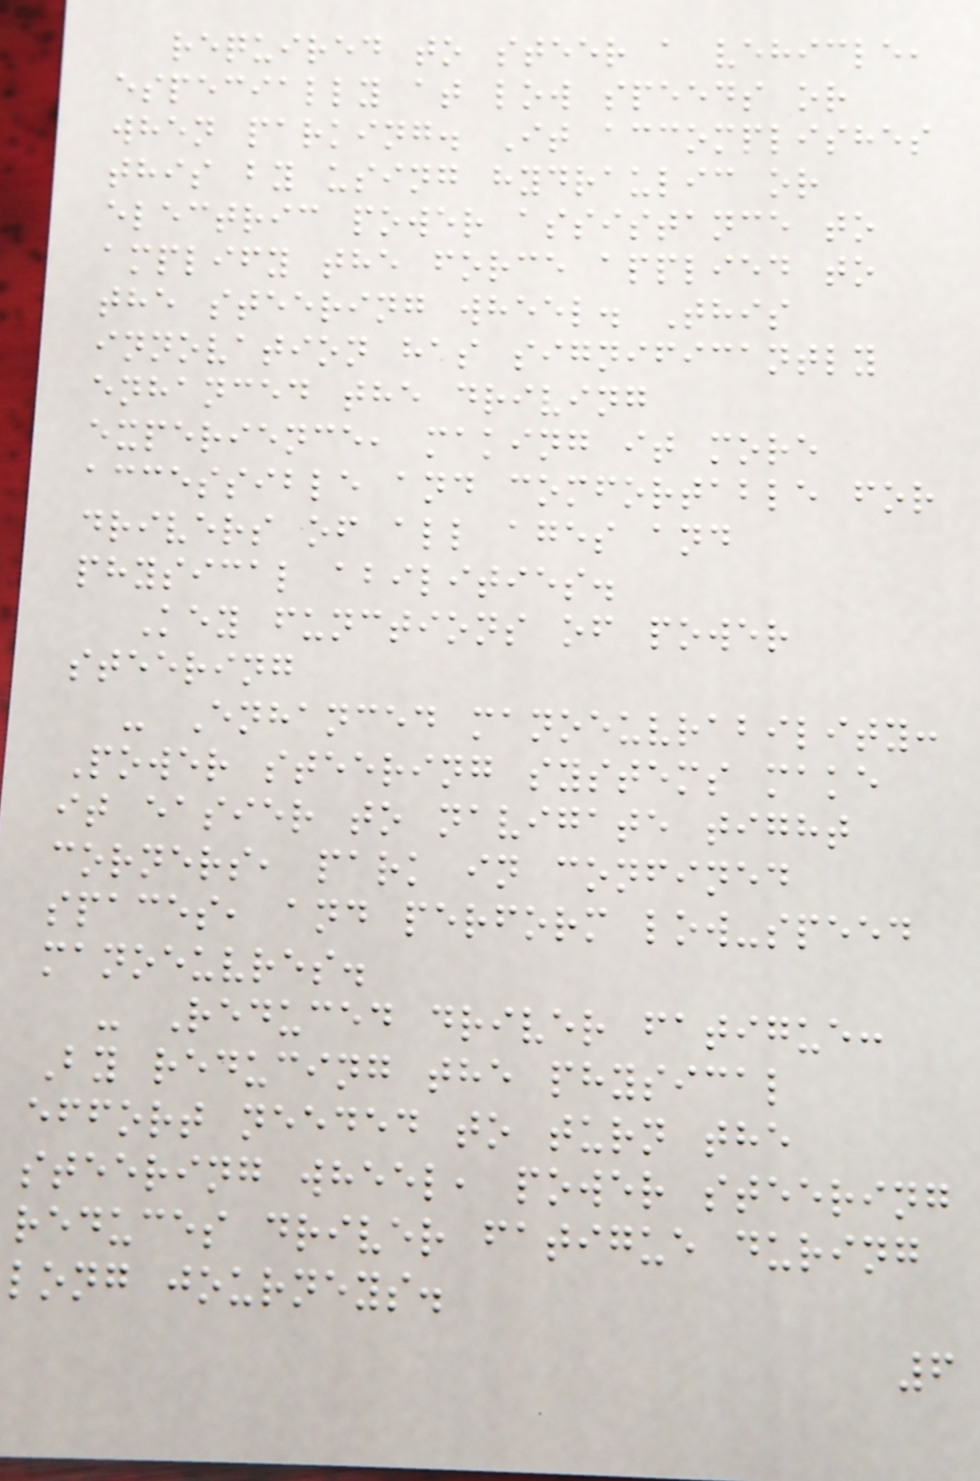required to steer a vehicle,
especially at low speeds or
when parking. It accomplishes
this by using hydraulic or
electric power assistance to
amplify the force applied to
the steering wheel. This
innovation has significantly
enhanced the driving
experience, making it more
accessible and comfortable for
drivers of all ages and
physical abilities.
Key functions of power
steering
- Enhanced manoeuvrability:
Power steering systems make
it easier to navigate tight
corners, park in confined
spaces, and perform low-speed
manoeuvres.
- Reduced driver fatigue:
By reducing the physical
effort needed to turn the
steering wheel, power steering
reduces driver fatigue during
long journeys.
6
